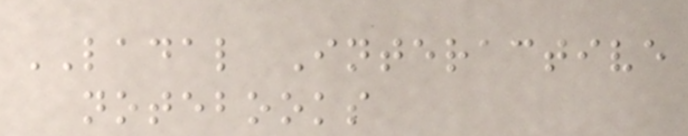LADAL Interactive
notebooks
